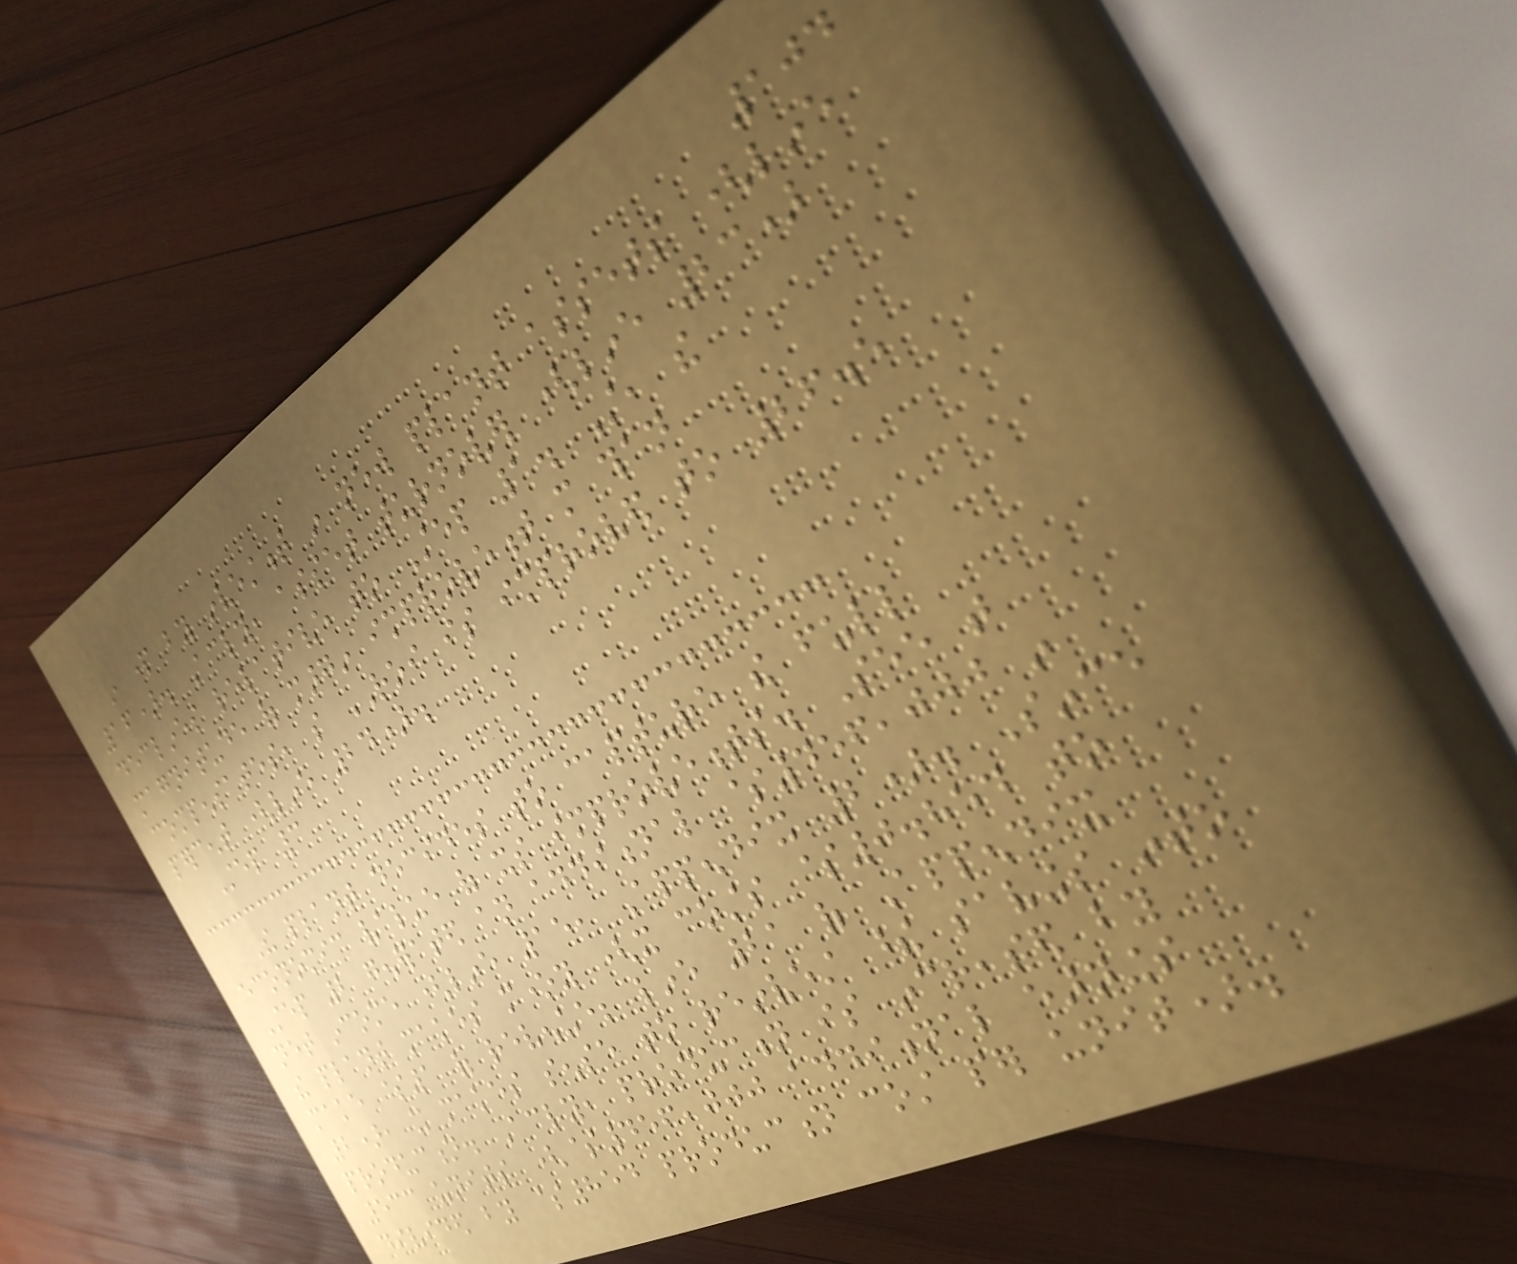104
in part by investment in new plant assets (line
16). Accordingly, asset turnover (line 23)
declines relative to Step 1. Still, the
magnitude of margin improvement more than
compensates, so ROI is improved to 26.5
percent (line 24).
Step 3
The plant decides to capture the full
economic value of its improvements. See that
Step 2 generated an additional $456,000 in
net income (line 15, Appendix 2). Since
the plant makes money (it costs $0.854 to
make $1 of revenue; line 21 of Appendix
2), it makes sense to reinvest these savings into
production. Accordingly, production is increased by
533 units ($456,000 additional earnings
divided by $854 production cost per unit).
